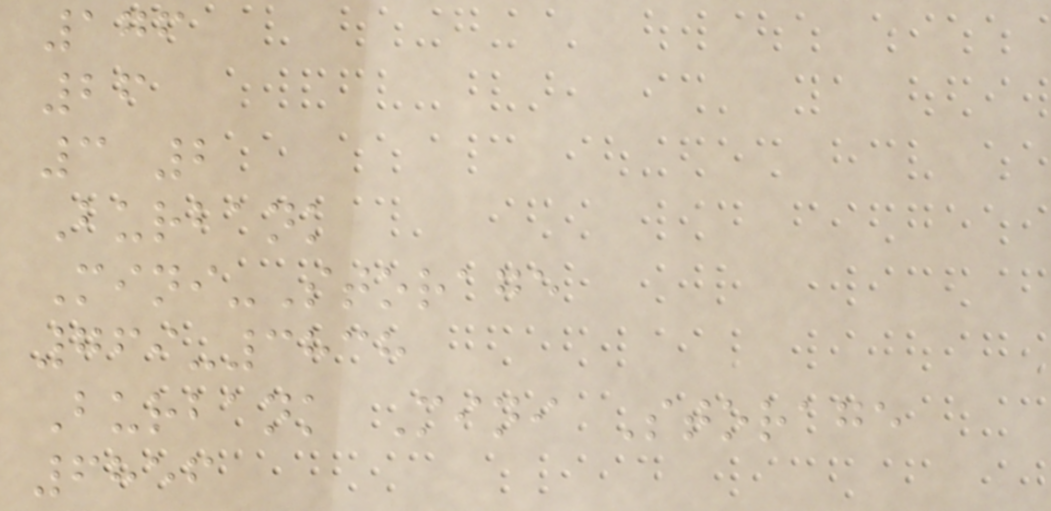176
26
3 2
Burbank
Mini-Storage
769-3838
Burbank Mini Storage
6856
